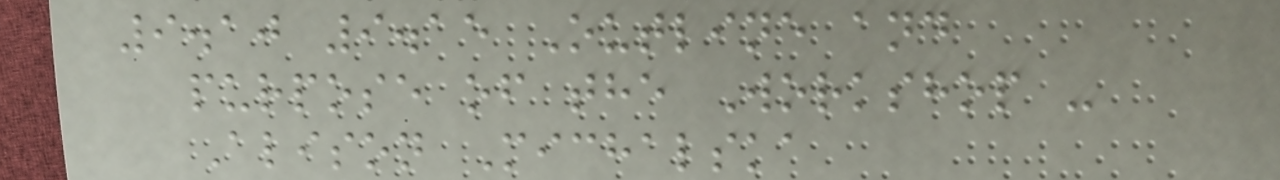9.10 9.15 Outline and
purpose of the Workshop -
Alison Michalska
